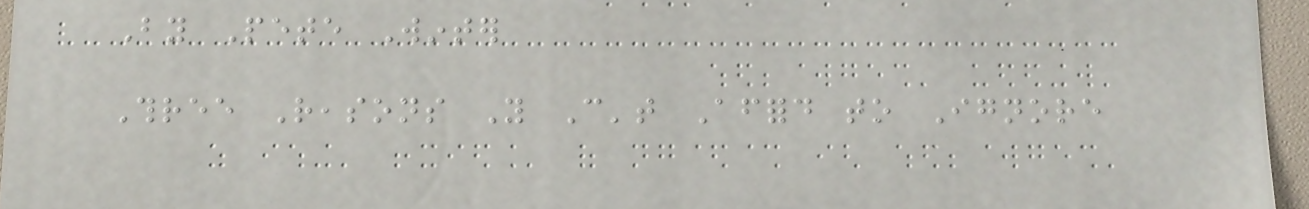By Pete Winter
Three Reasons You Can't Afford to Ignore
